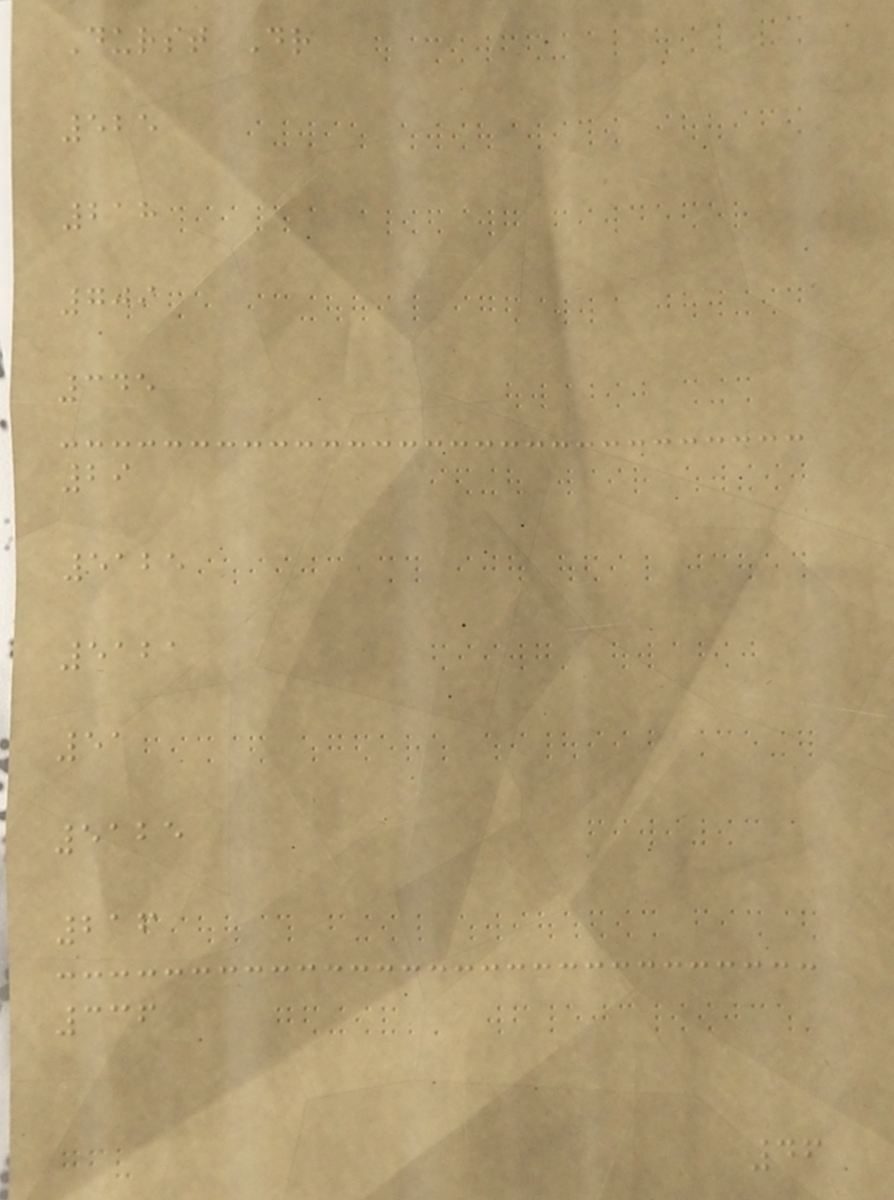Durst Dr
525
218
709
345
29
5125
5121
51
5125
216
336
46
